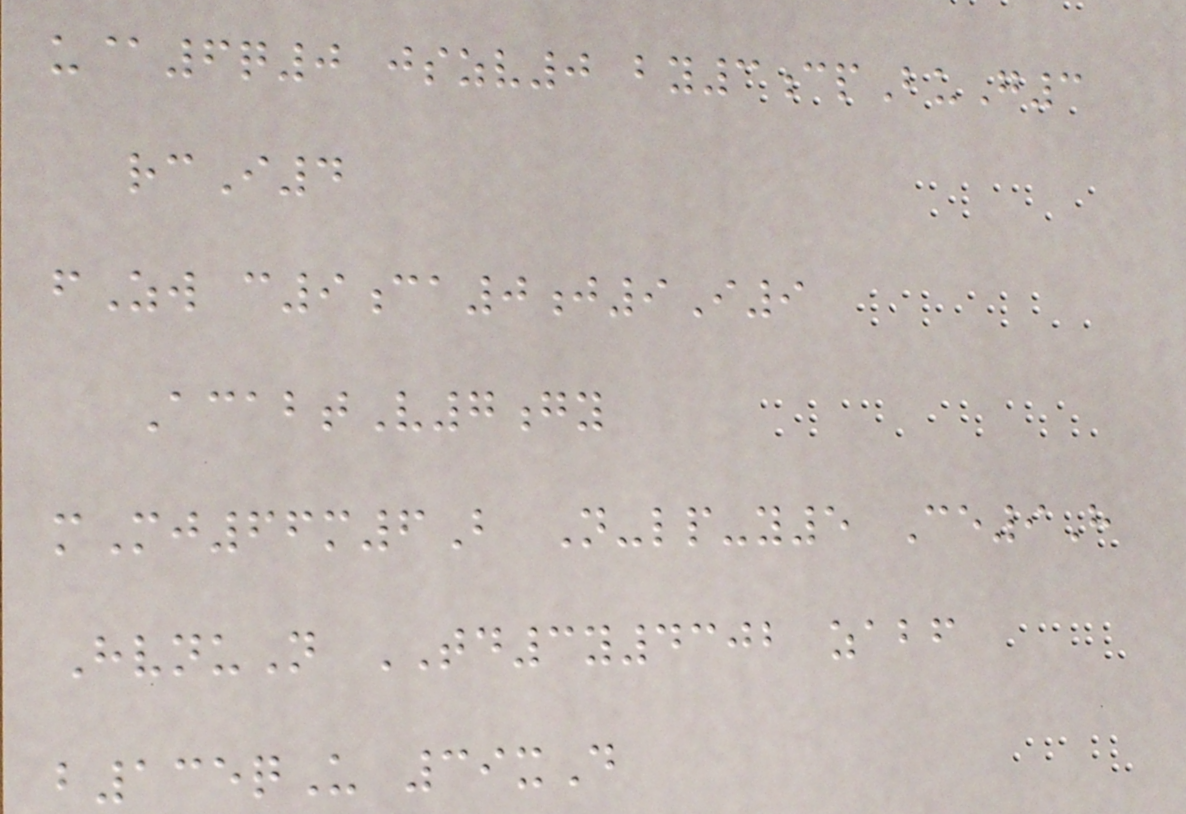u@6q0 jszv0 by3cpBuG3
rcI4
fZw c9ca0j9I9
AcabtV7gy
mMj66m6B N-lp-y5 Ce9H
HvnuN TD3y4302 zabf
b135qU 39xD
